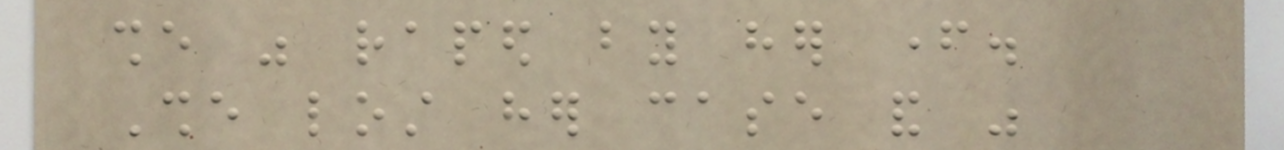she was raped by her father.
She lost her case and was
